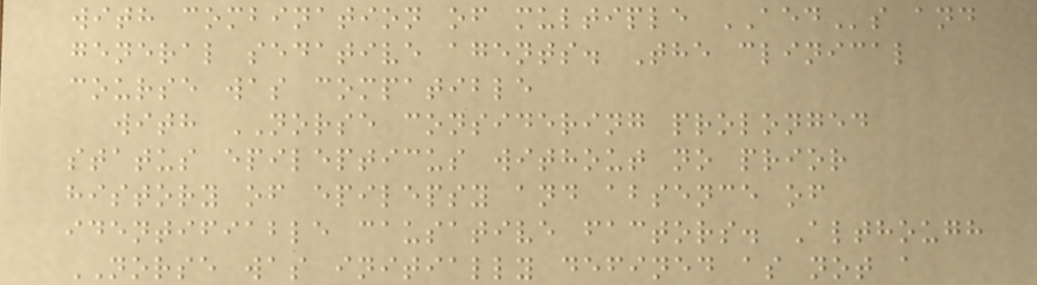with combination of multiple AEDs and
general sedative agents. The clinical
course was compatible
with NORSE considering prolonged
status epilepticus without no prior
history of epilepsy and absence of
identifiable causative factors. Although
NORSE was initially defined as not a
